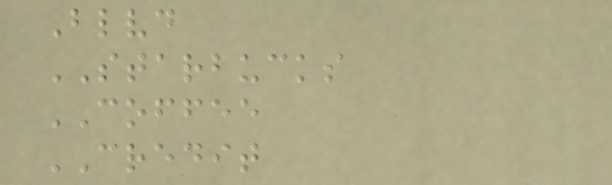Blvd
STARBUCKS
COFFEE
CREDIT
